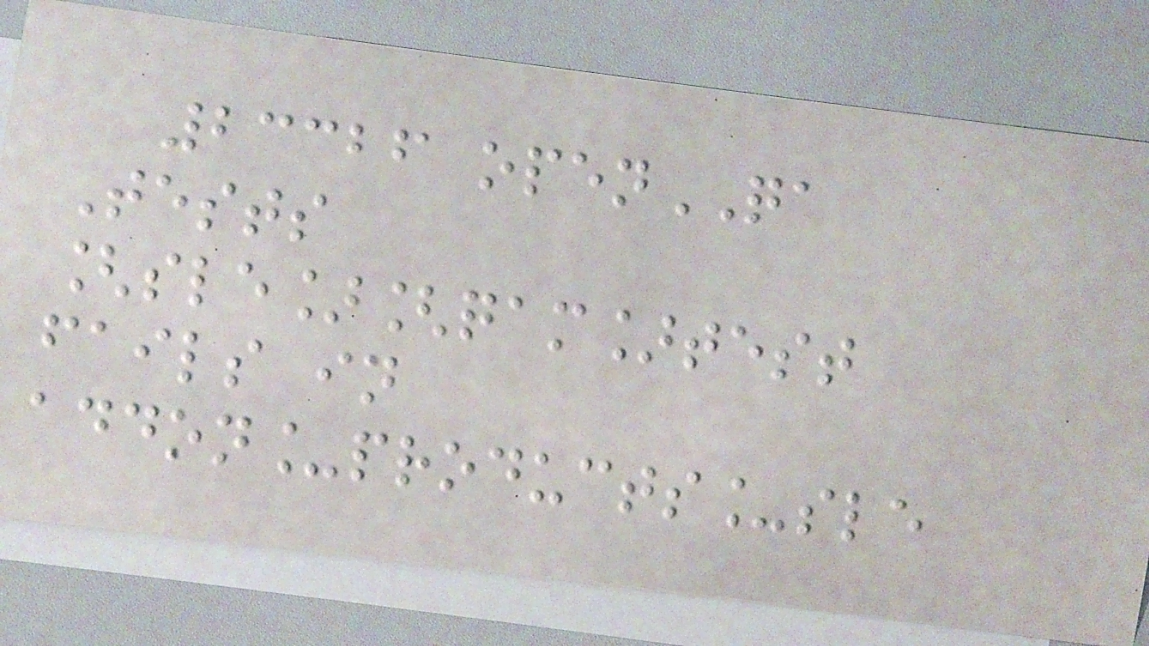23326 openQA
Tests
[sle][qam]test
fails in
addon_products_sle
